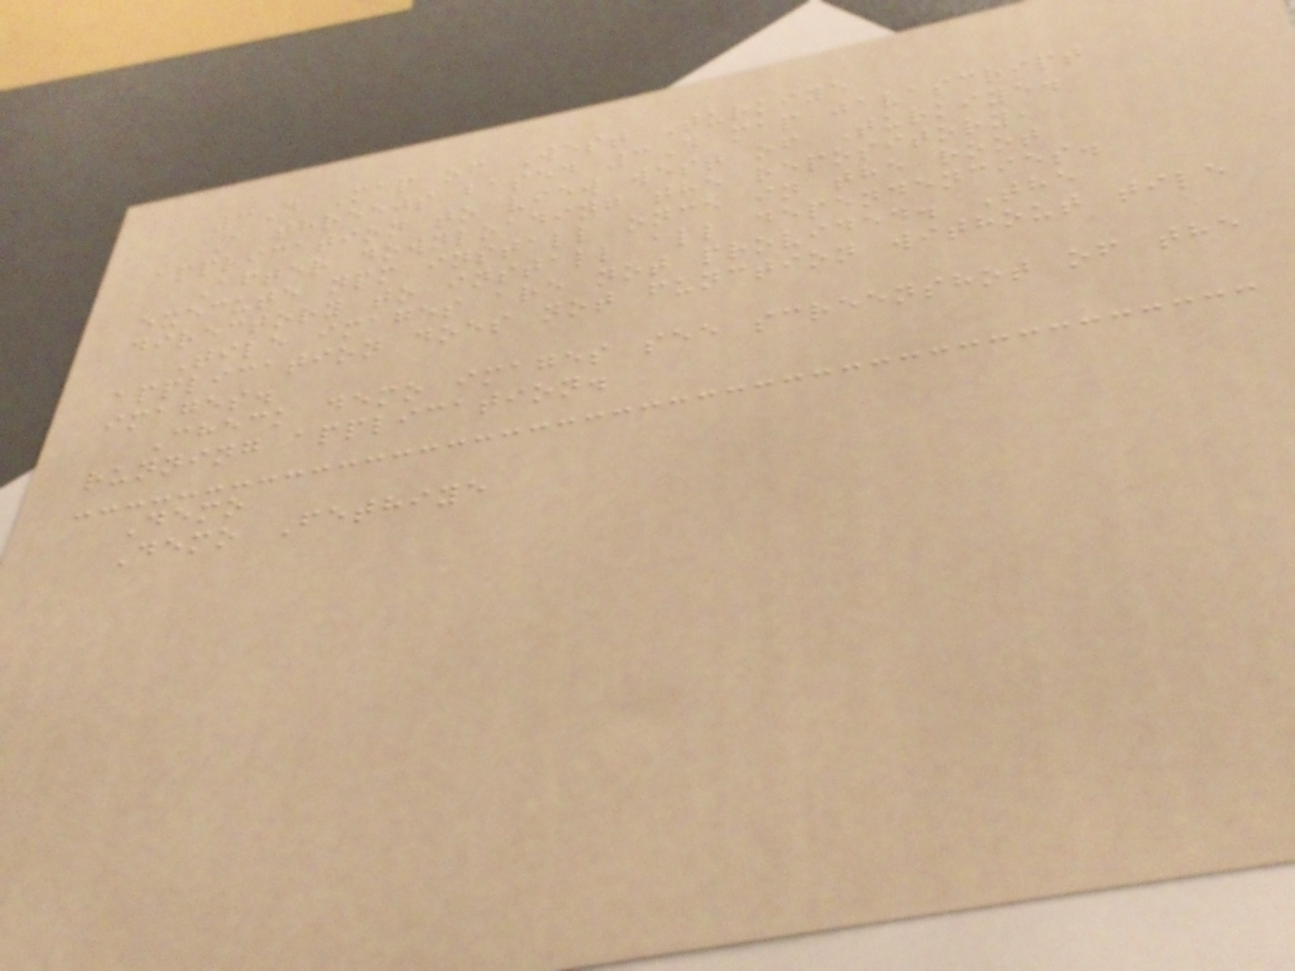3D Map of West Turkiye
A threejs based 3D map javascript
application to view west of Turkiye.
After downloading the repository,
execute npm install once in the root
directory to install all dependencies.
Tile images are not provided. The
application does not function without tile
images.
Check demo images see screenshot of the
running application.
Demo
Demo Fethiye
